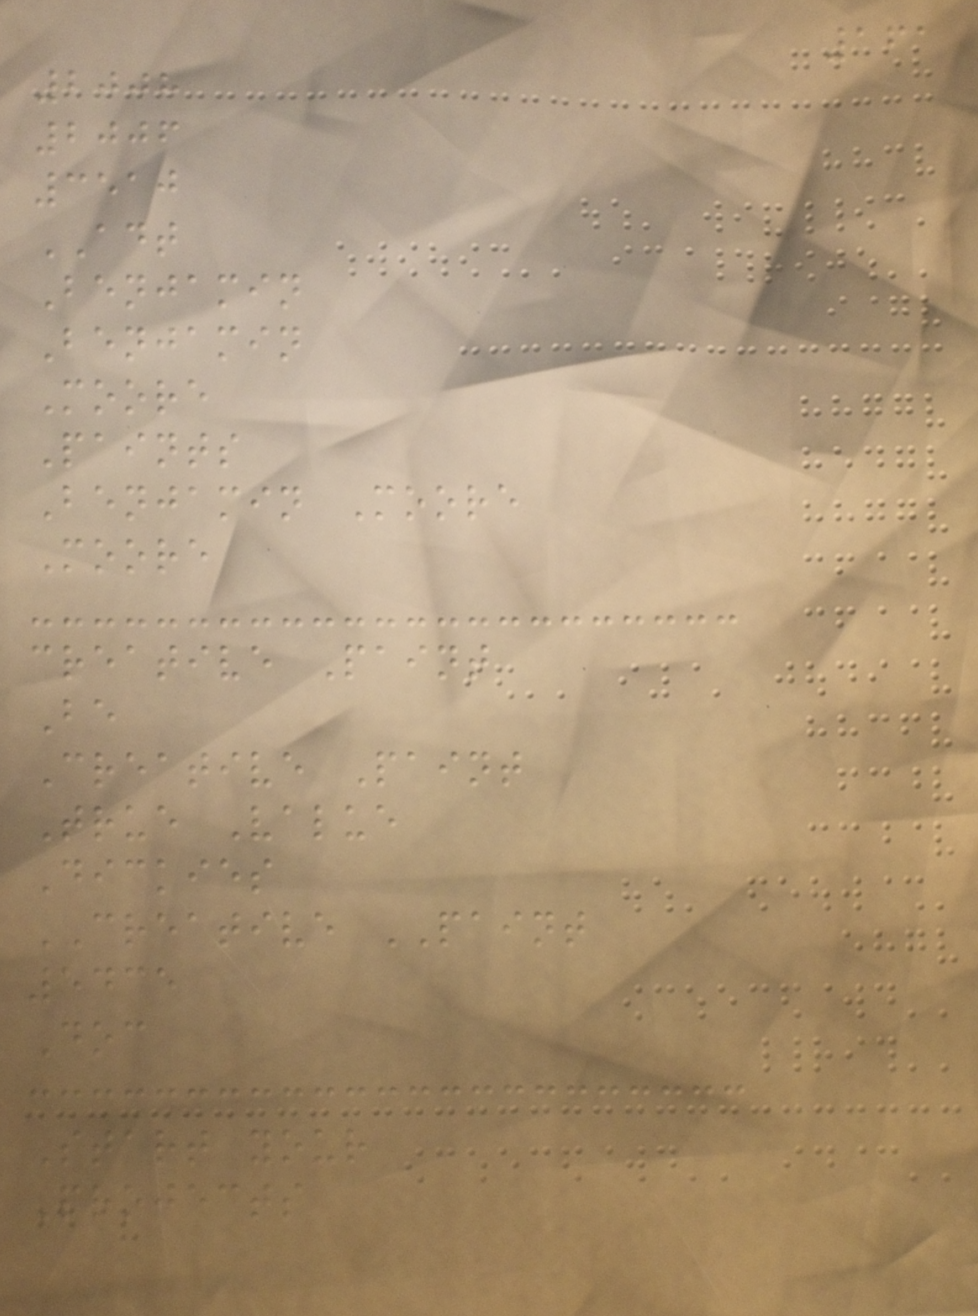161
2008
2006
3510
ADT
Benjamin
Benjamin
Moore
Paints
Benjamin Moore
Moore
creative Paint
Be
Creative Paint
True Value
Dickies
CREATIVE PAINT
5435
Doc
Start your
Projects
